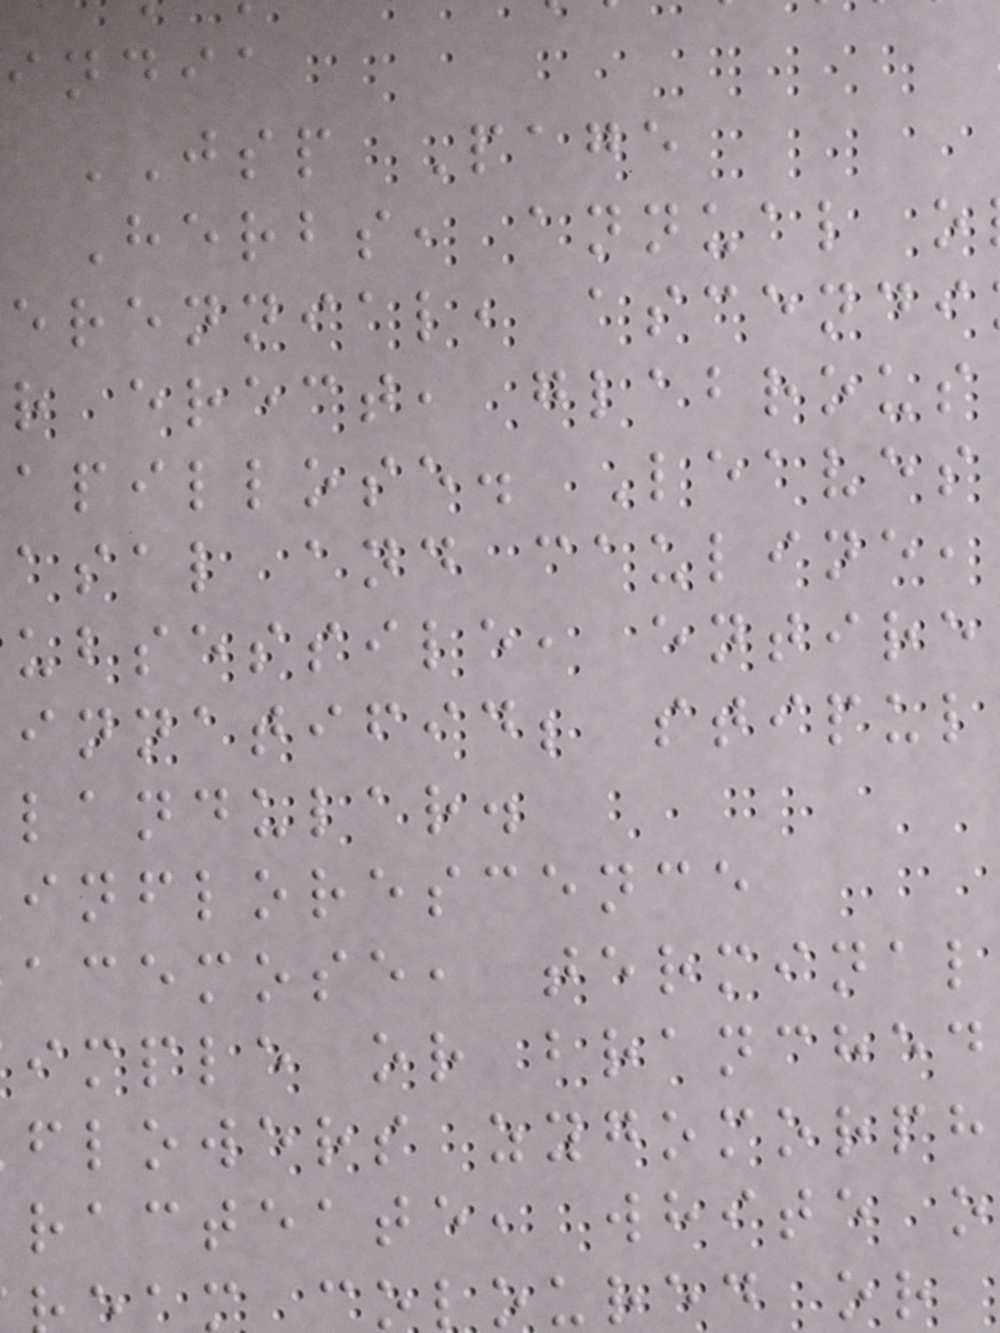india
JSP Page
Herbs, annual o
erennial, ascendi
r erect, glabrous
apillose. Leaves
asal and cauline,
ubsessile, entire
innatifid; stipul
landular.
inflorescence
acemose, terminal
imple or branched
flowers zygomorph
racteate, white o
coloured or
